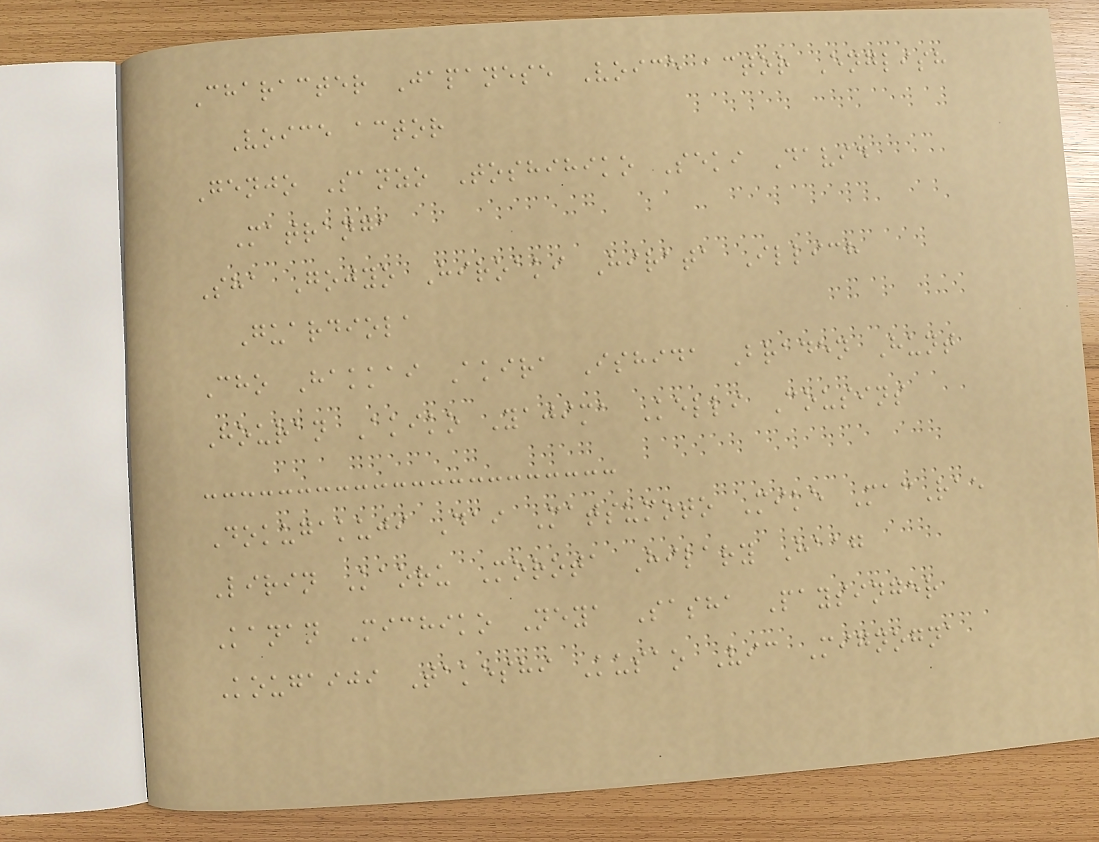Character Japanese Voice actor English
Voice actor
Genjo Sanzo Toshihiko Seki David
Matranga
Sha Gojyo Hiroaki Hirata Illich
Guardiola
Cho Hakkai Akira Ishida Braden Hunt
Houran Akiko Yajima Kelli Cousins
Dokugakuji Dai Matsumoto Mike MacRae
Lirin Kaoru Morota Hilary Haag
Kanan Michiko Neya Sasha Paysinger
Kougaiji Takeshi Kusao Vic Mignogna
